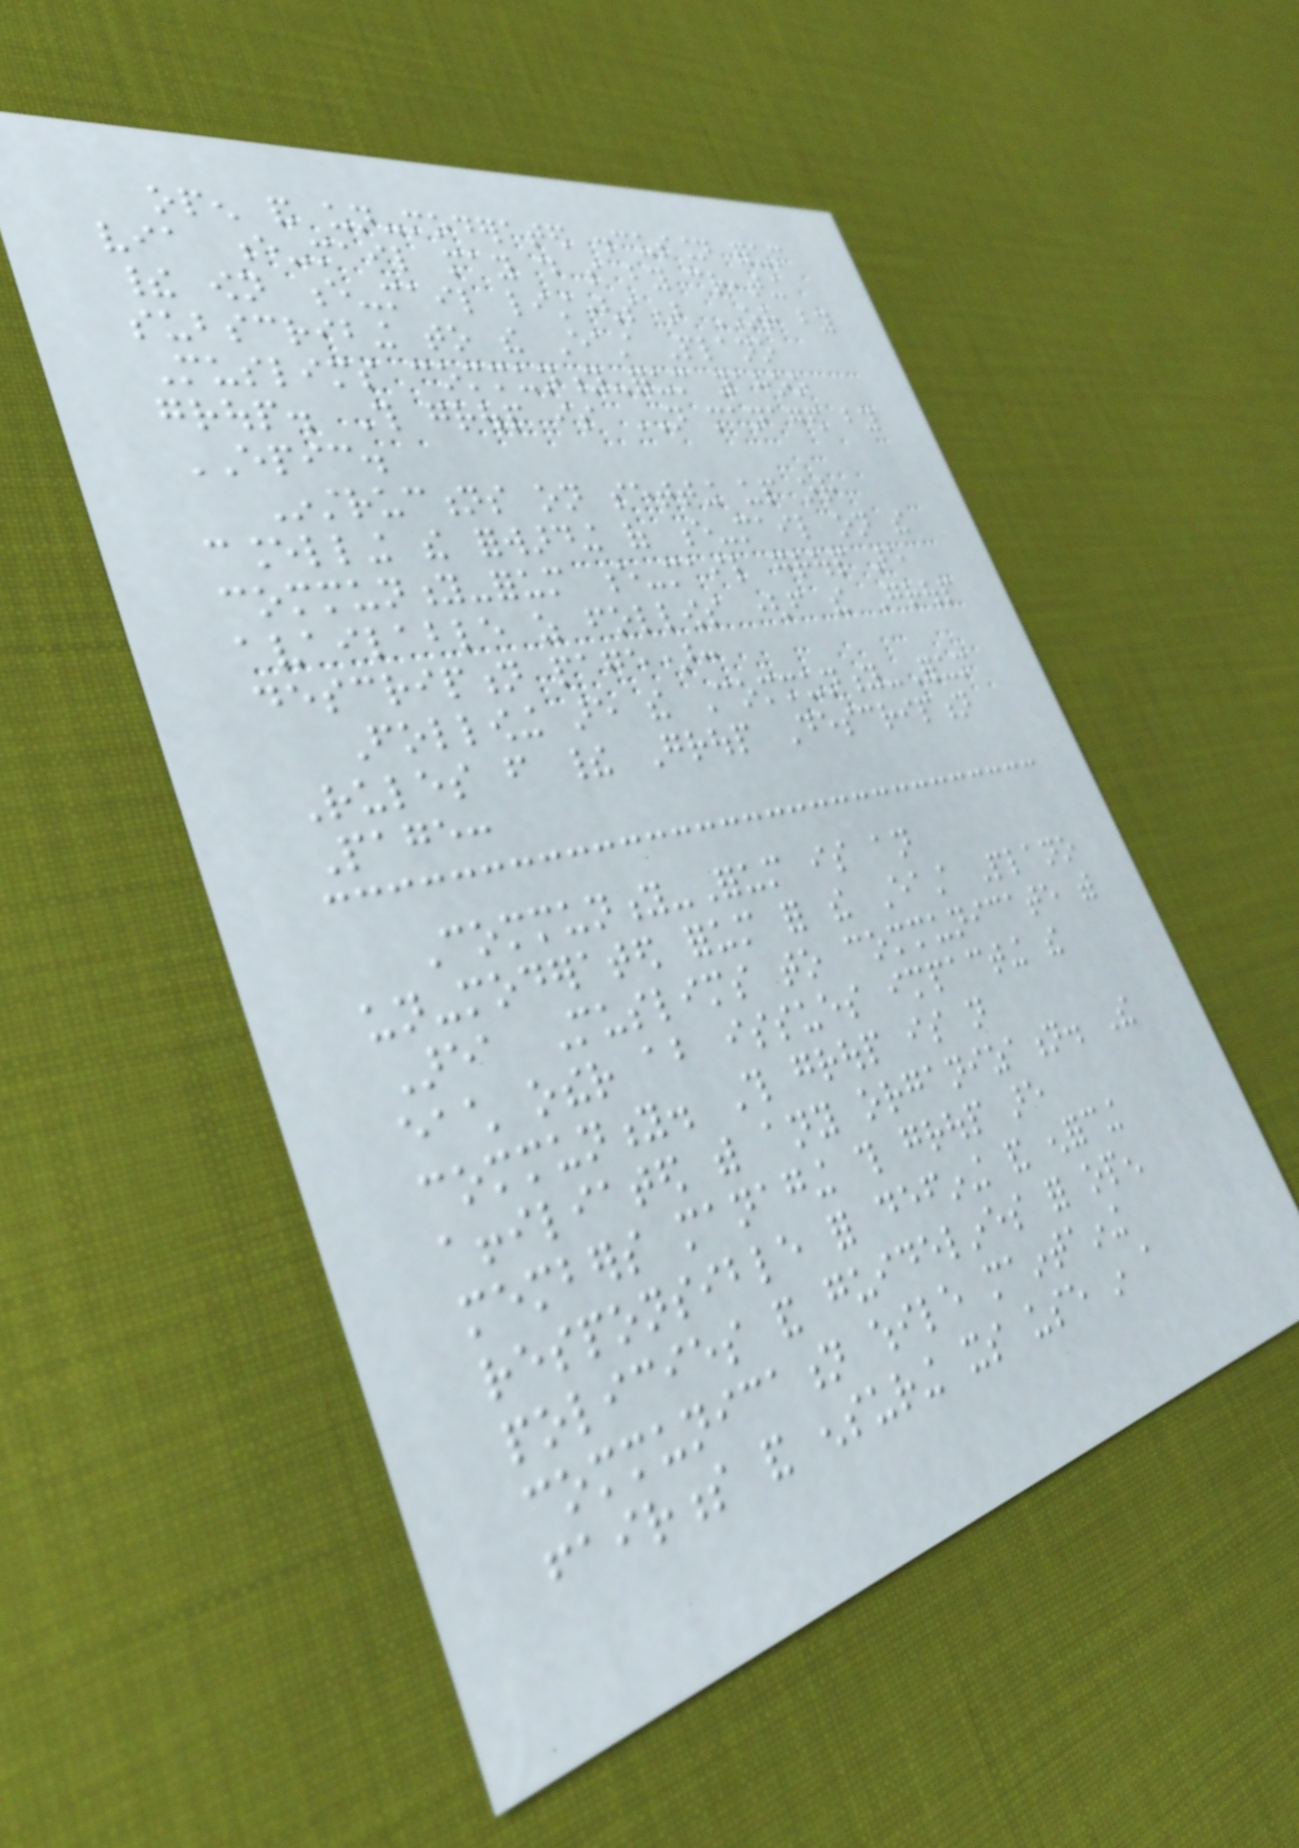open and un-moderated discussion forum
via e-mail may do so by creating
their own e-mail list(s) OR by
subscribing to the East Plano
Muslims community-forum yahoo
group. This group is NOT managed by
EPIC.
Instructions on setting up or
cancelling the forwarding of e-mail on the
community-forum e-mail group are
available as follows (from the Group
description page):
Following are the Community-Forum
Rules from their Group Description
Page:
Community-Forum is an
un-moderated forum for the East Plano
Area Muslims to communicate with
each other about issues impacting the
community. This group is not
affiliated with any organization. The
members managing this group are
responsible for defining and enforcing
policies and guidelines for open
communication while maintaining
fairness and ensuring its use in a
